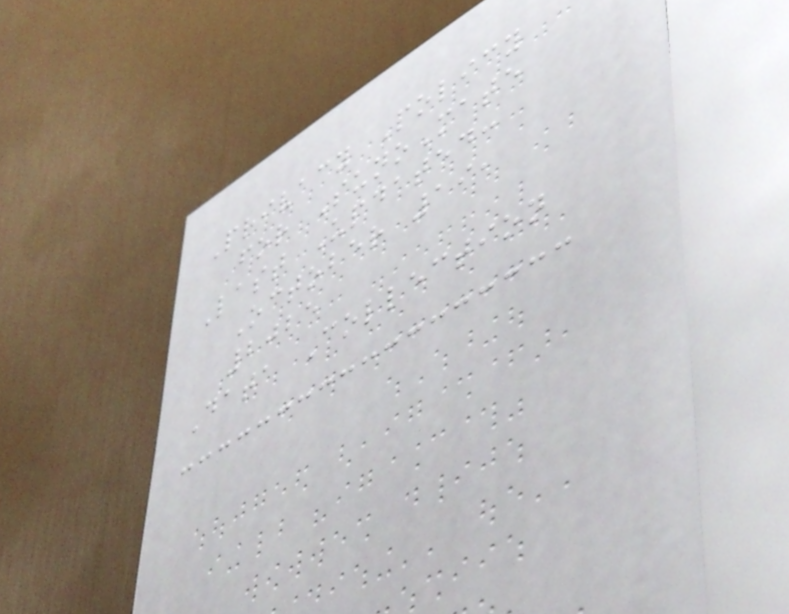Privacy Policy
for SunoMate
Last Updated:
October 19,
2025
Data Collection
